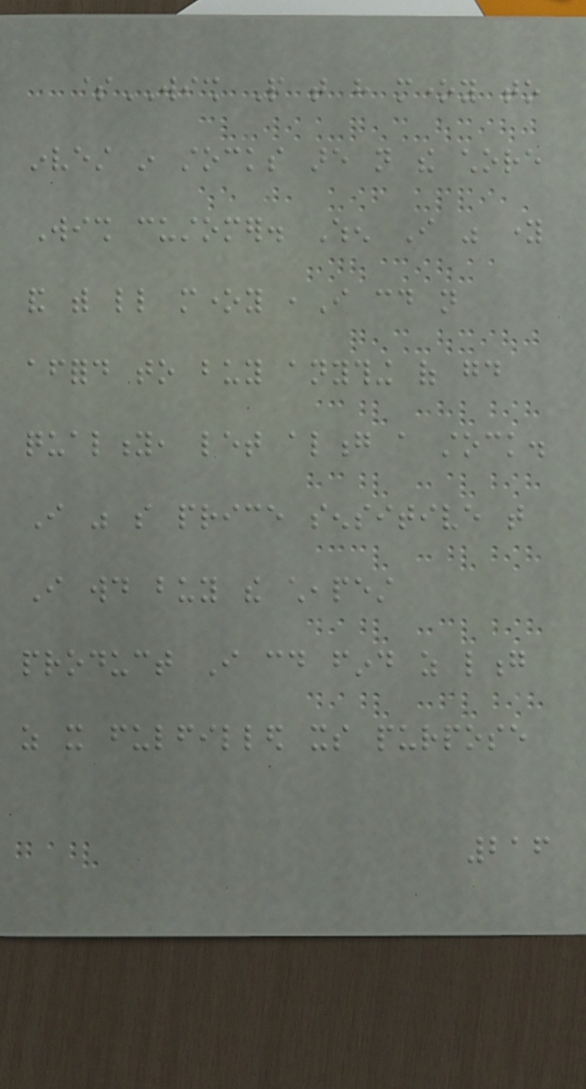$WISH People that have money to
invest in stocks are not the chore
Wish customer. When I was young
and with little money ,I could not
afford to buy anything of good
quality, let along a stock.
I was so price sensitive that
I would buy the cheapest
product I could find as long
as it fulfilled its purpose
216
